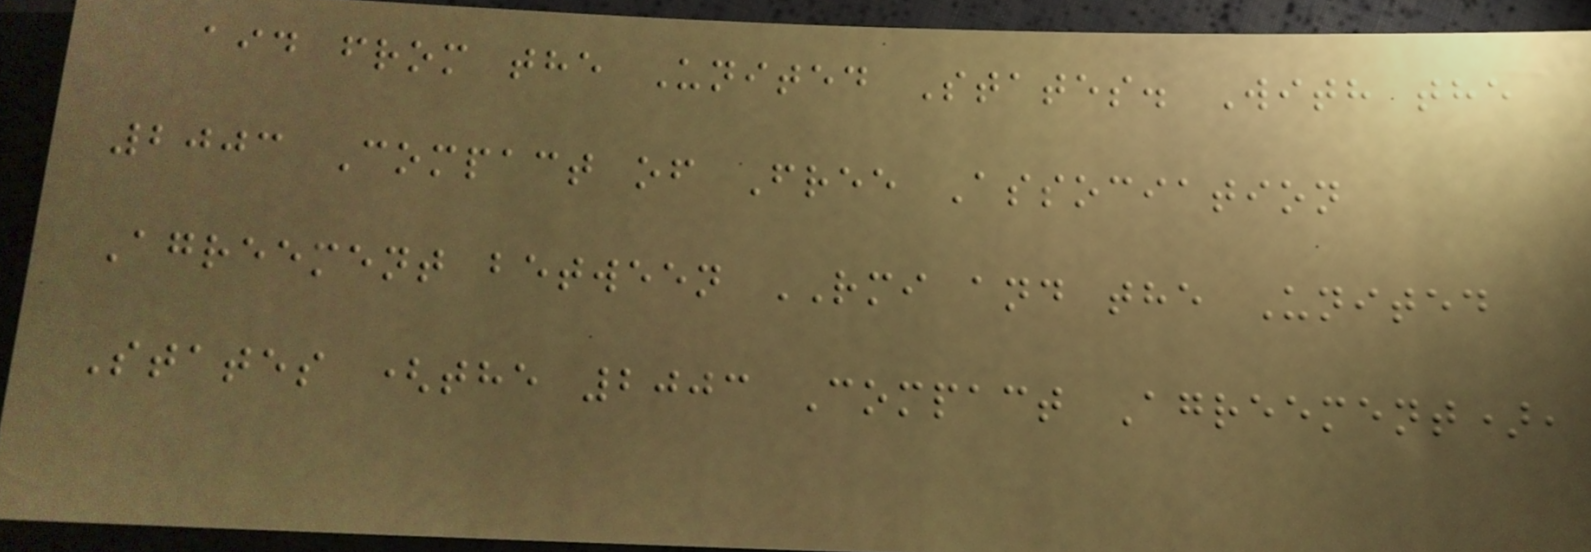aid from the United States. With the
2003 Compact of Free Association
Agreement between RMI and the United
States (the 2003 Compact Agreement),
